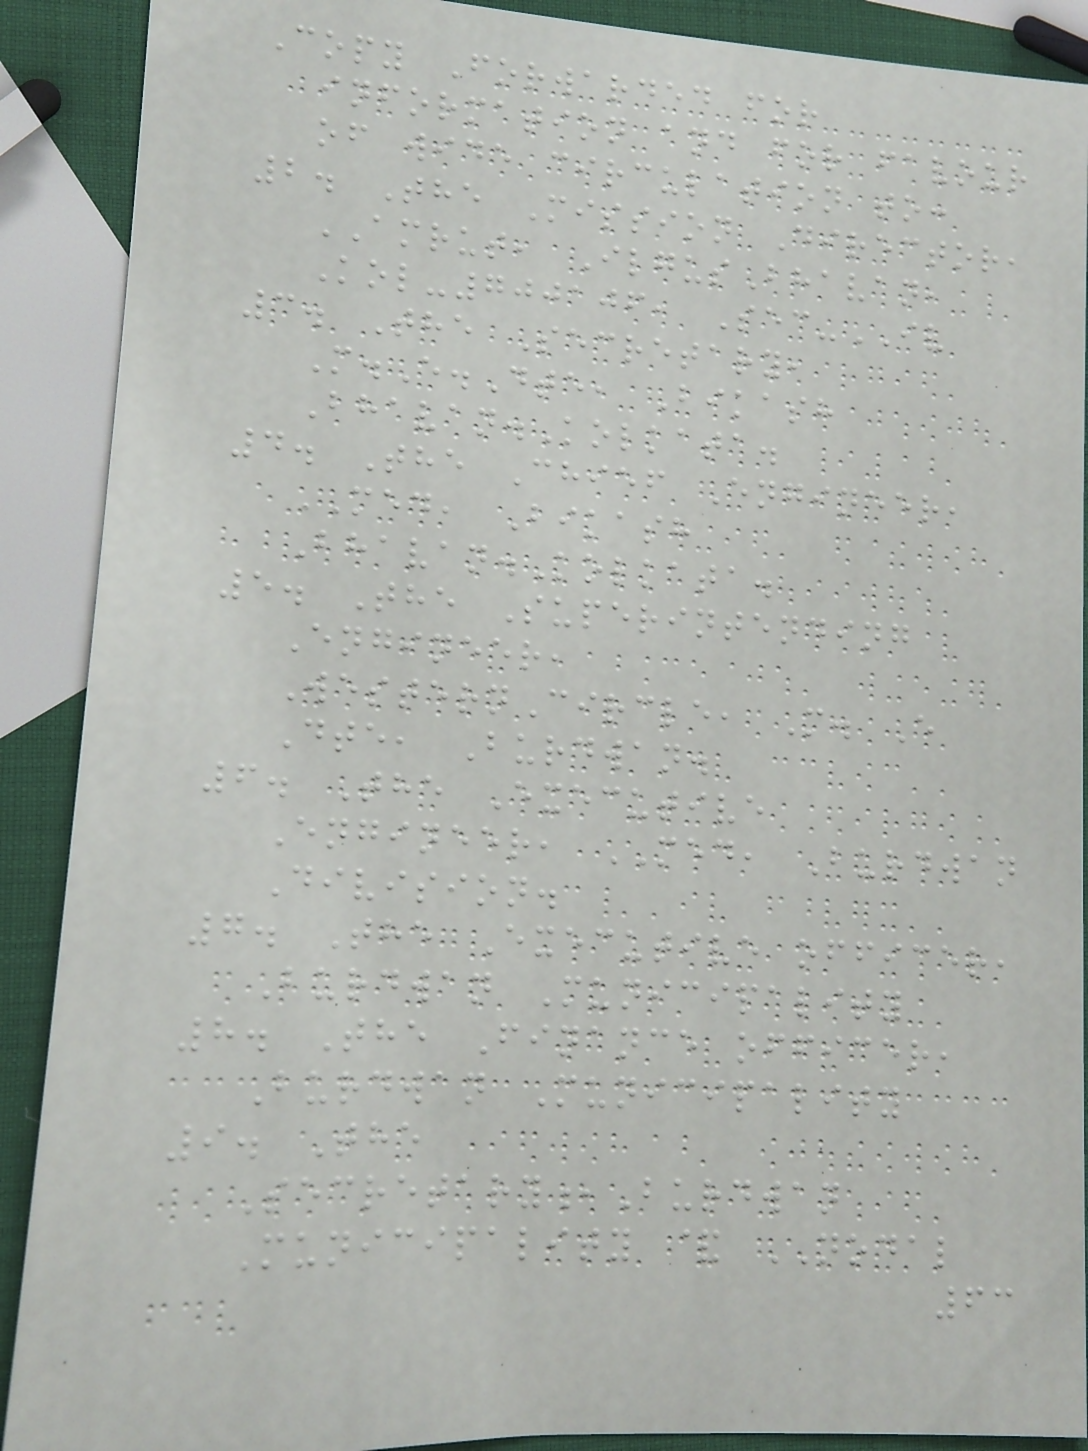Copy Forwarded for
information and for favour
of wide circulation to:
2. The Mission Director,
AMRUT, IlgusBhavan,
Kol-700106, Sec-IV
3. The Secretary,
M.E.Dte, Bikash
Bhavan.Kolkata.
4. The Chief Engineer,
MED, Bikash
Bhavan.Kolkata.
5. The Superintending
Engineer,
WesternCircle, M. E
Dte, Burdwan.
6. The Executive
Engineer, MED, Burdwan
Division.
7. The Executive officer,
Burdwan Municipality
8. The Finance officer,
Burdwan Municipality
9. The
Secretary,Burdwan
Municipality & NODAL
63
